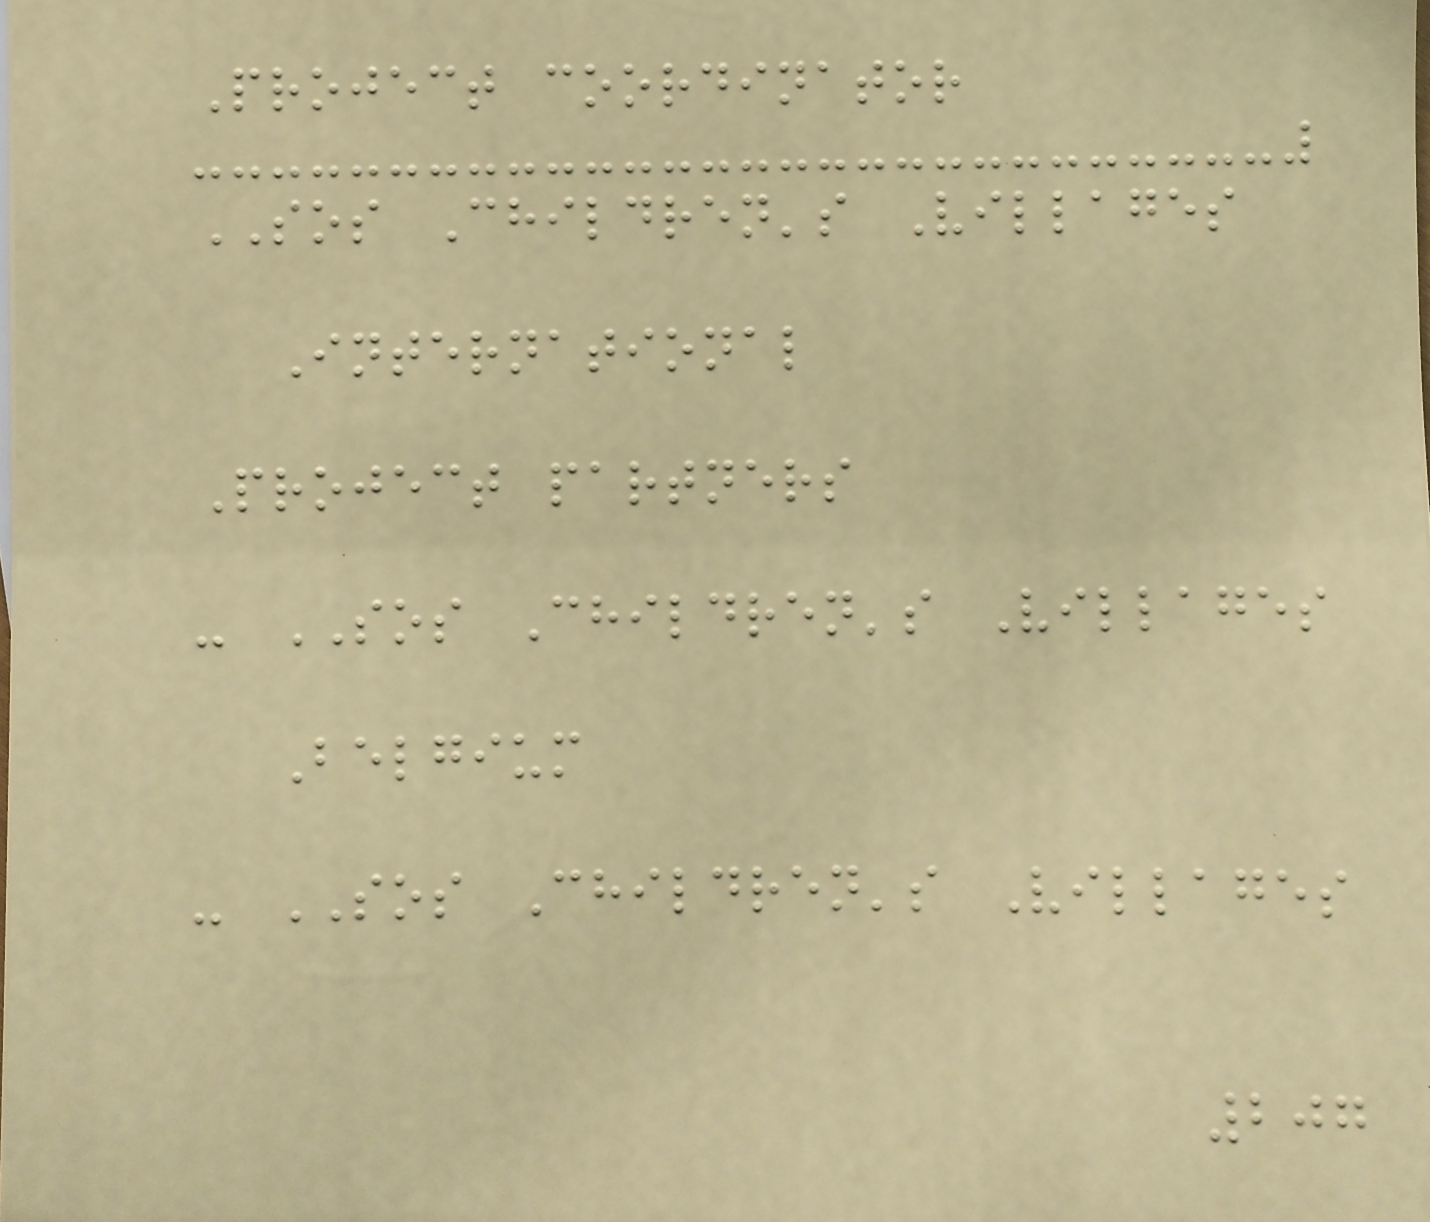Project coordinator
SOS Children's Villages
International
Project partners
- SOS Children's Villages
Belgium
- SOS Children's Villages
207
